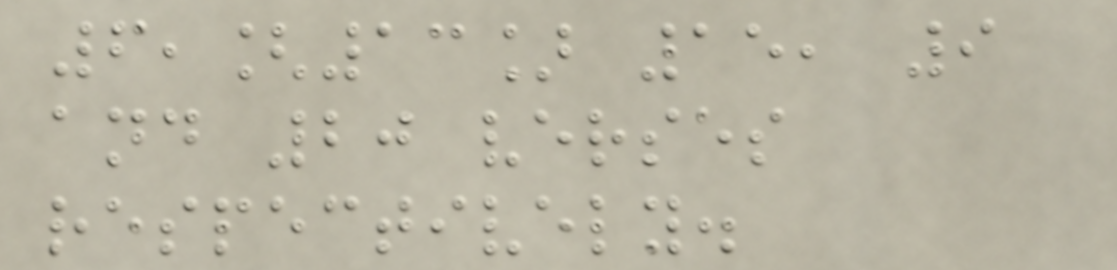6,[13] 15, 9
and 20 verses
respectively.
